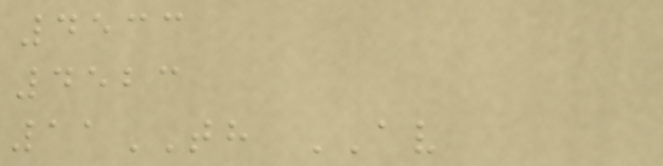4533
4523
11TH AV
